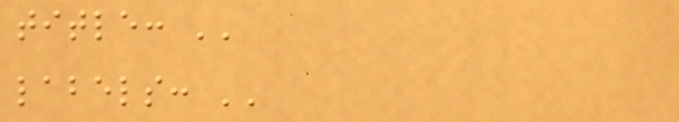title: ''
labels: ''
